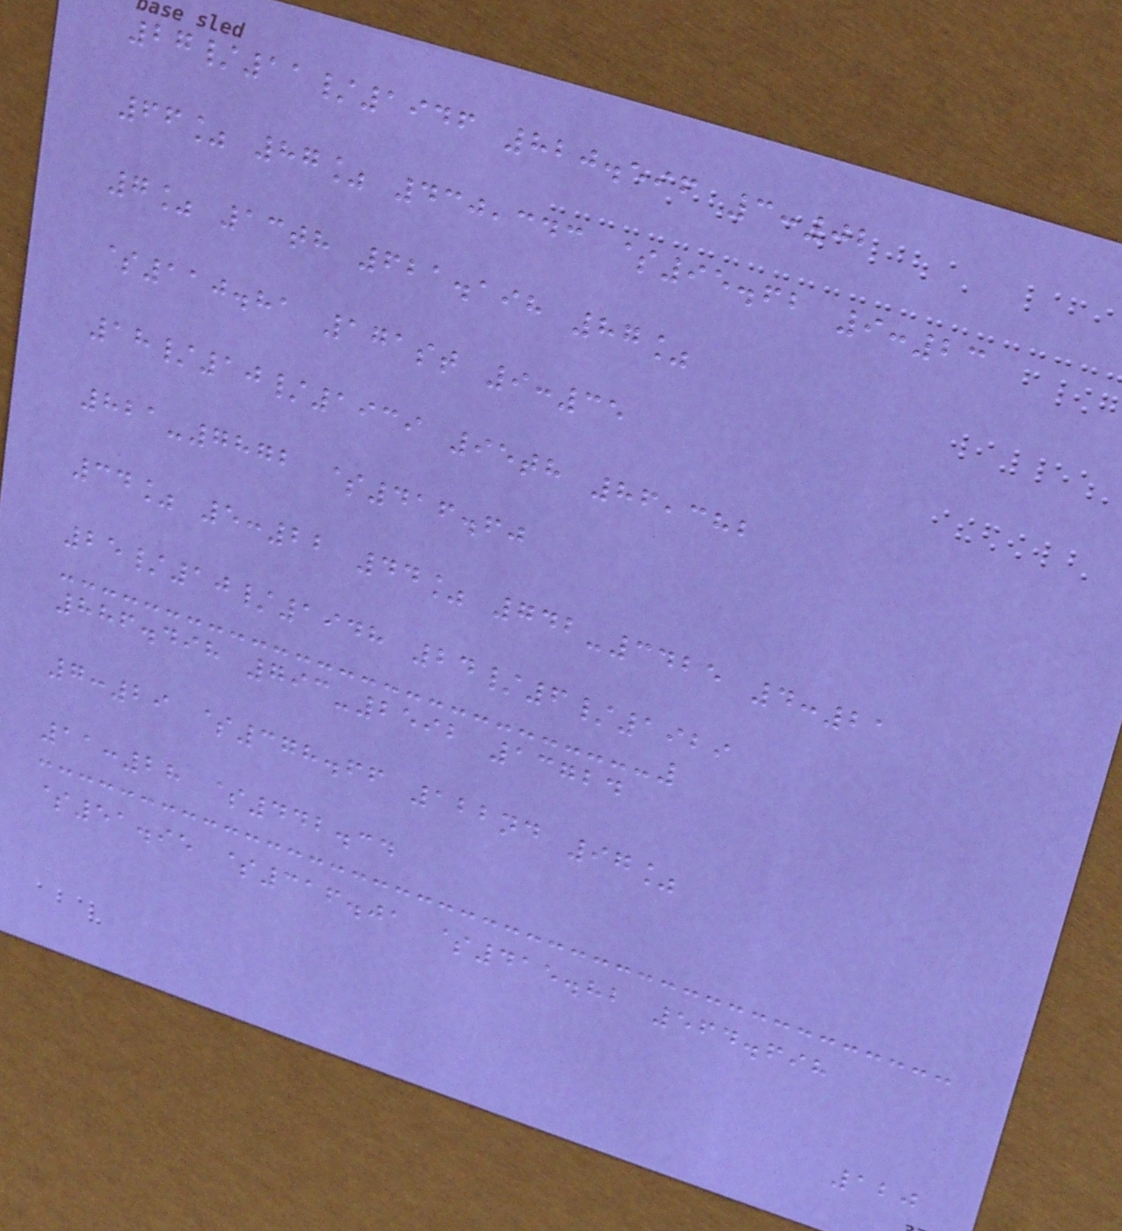27/11/1946 820.596 3:02
66% 87% 430,343 $95.62 9:23
7% 13th 621.198 87%
$110.81 171st 9:35
18/10/1939 95th 86,382
821-7872 $416.60
34% 5:22 44% 742-3425 4:21
25/10/1948 24/6/1929
886.498 793-2592 13724
7:29 $378.66 122nd 97%
11:28 $442.34
$51.95 $316.01 $415.82 564.698
120
